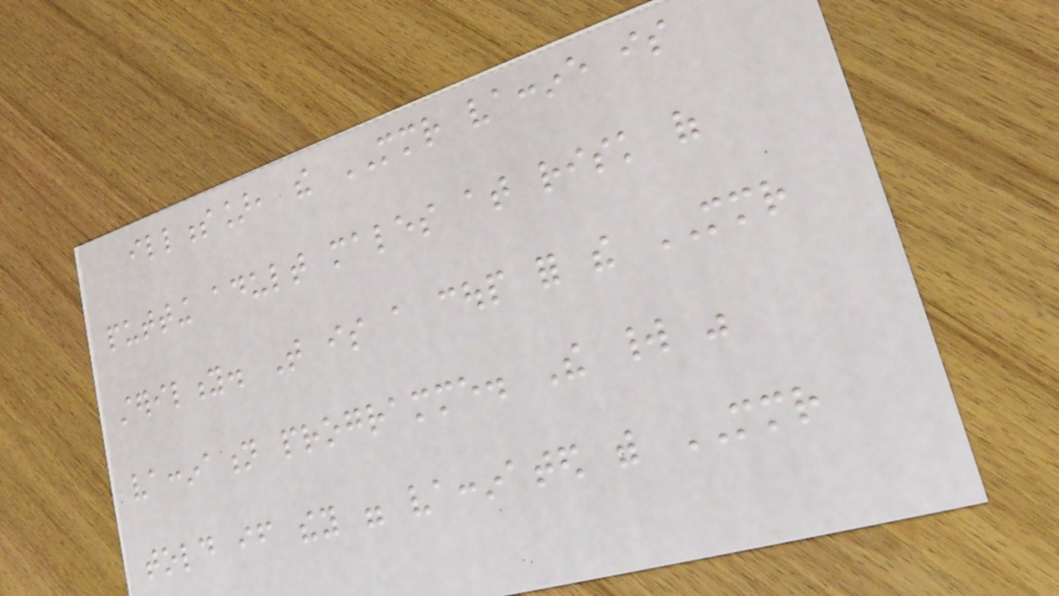illness], the MMR vaccine is
putting adult males at risk of
sterility. That is a coup for the MMR
vaccination programme. The world was
told if they were vaccinated with MMR
